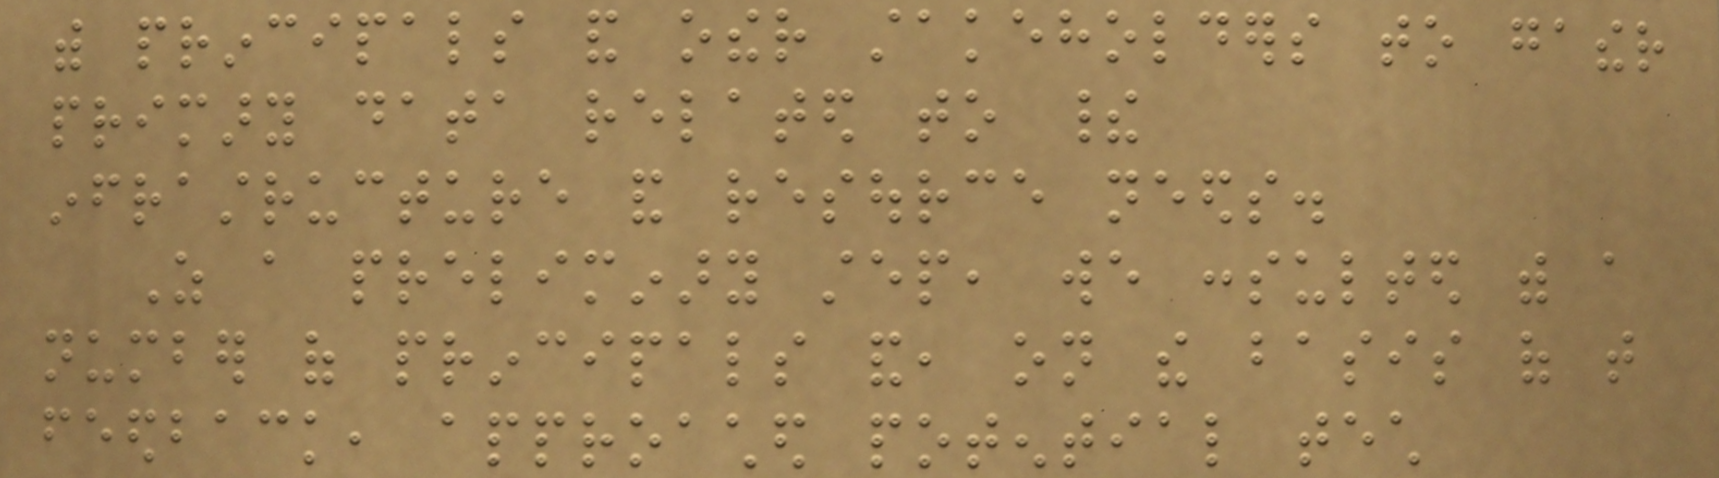with principals and other stakeholders to gather
primary data related to their
infrastructure and resource needs.
As a preliminary step, we consulted with a
number of principals and, on the basis of that
feedback, approached potential tech
